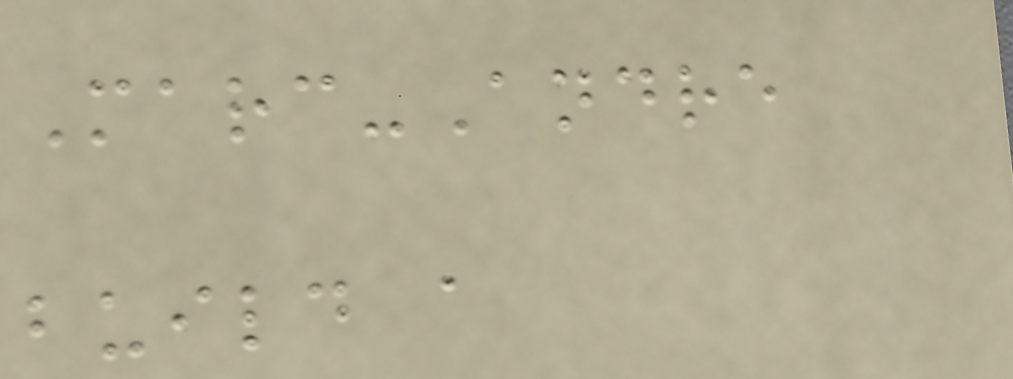Marc-Andre
build a
